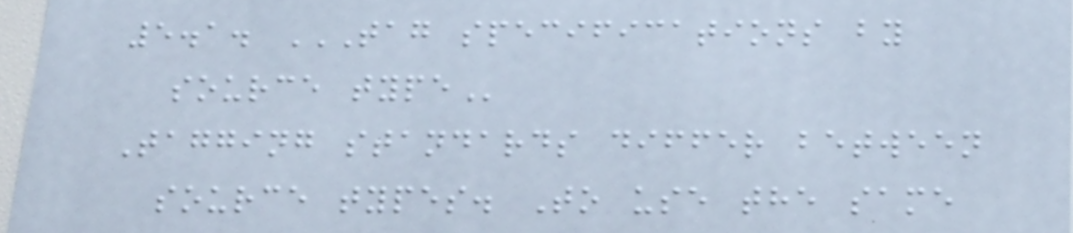5.1. TAG SPECIFICATIONS BY
SOURCE TYPE
Tagging standards differ between
source types. To use the same
